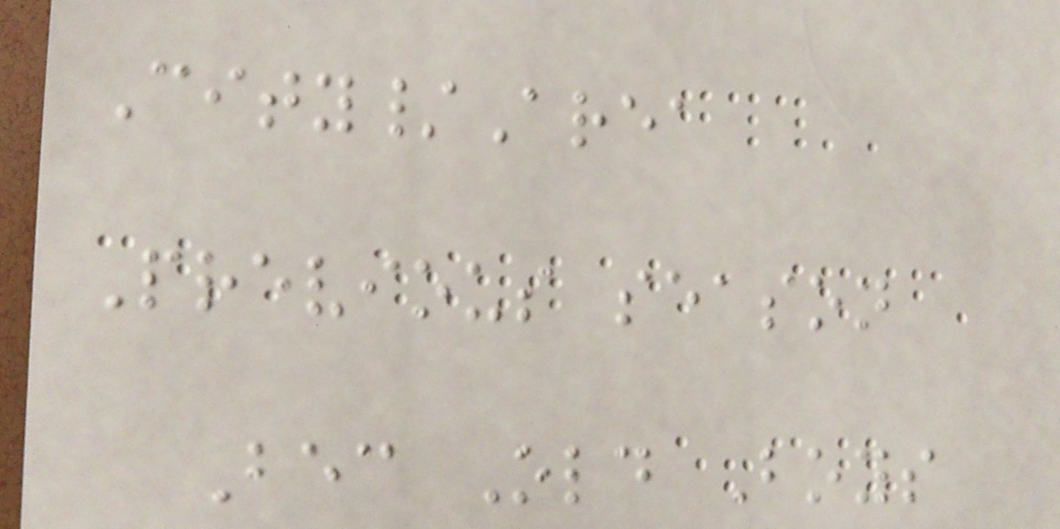City/Area
Previous season
Bec Old Boys
